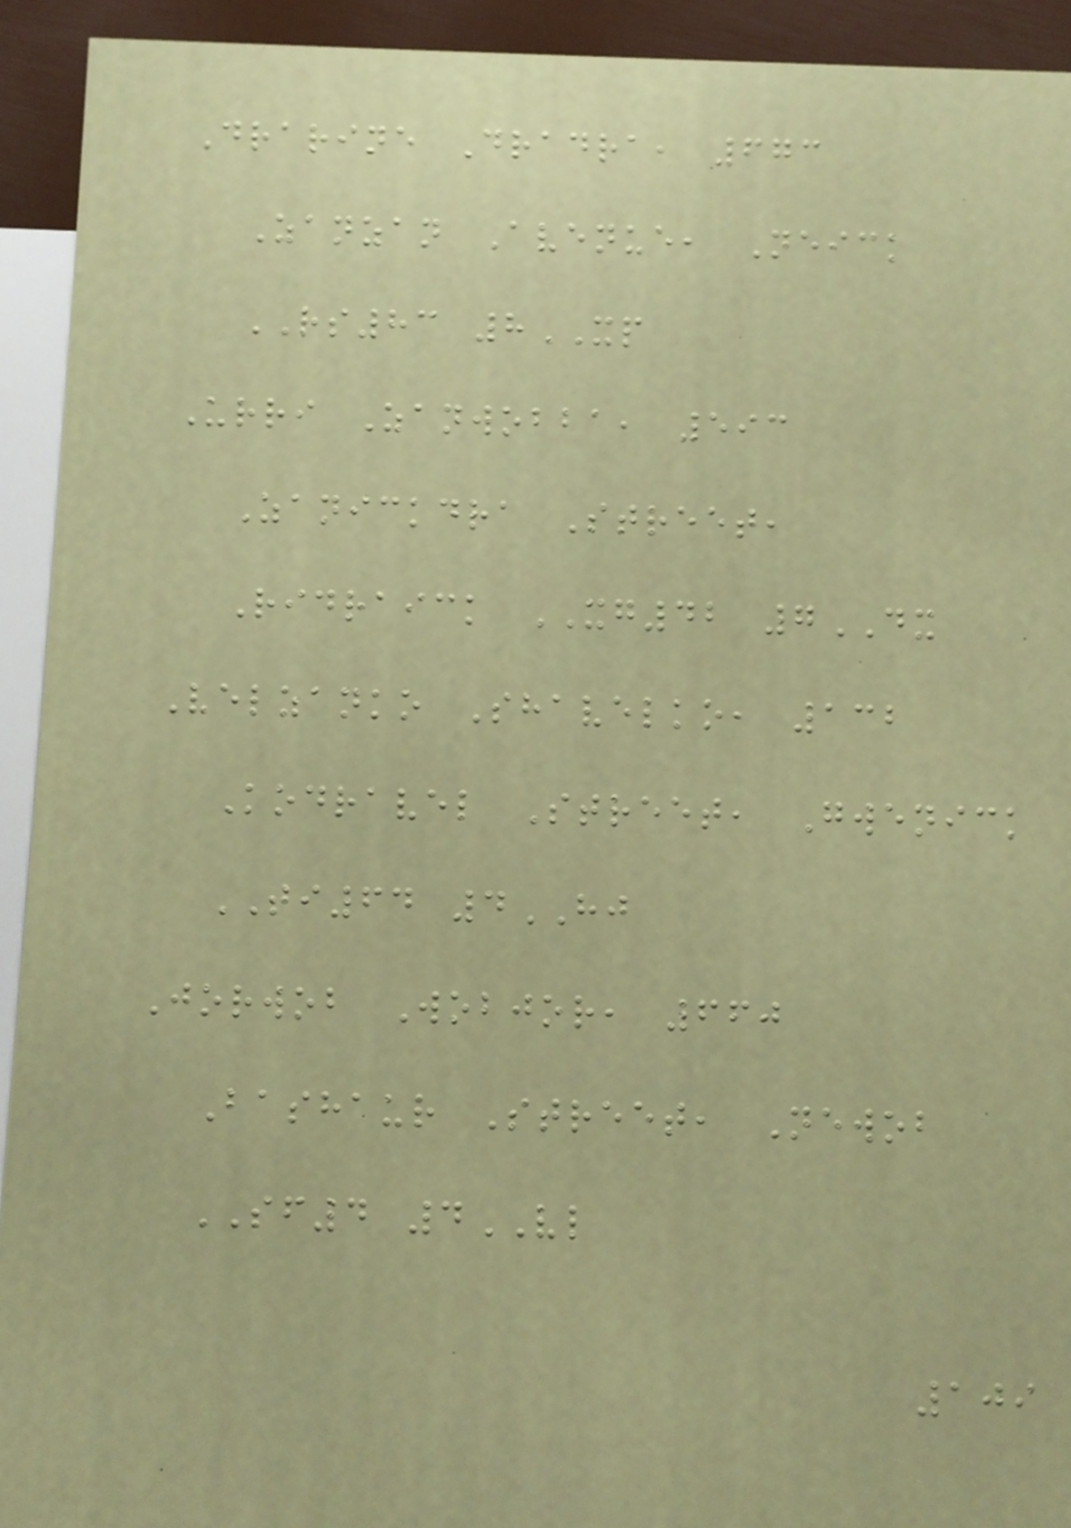Drarine Dradra, 673
Zanzan Avenue, Neick
RS83 8XP
Urri Zanwobba, 593
Zanickdra Street,
Ridraick XG42 7DX
Velzanko Shavelko, 132
Kodravel Street, Gwenick
TI64 4HJ
Jorwob Wobjor, 660
Bashaur Street, Newob
SF4 4VL
109
